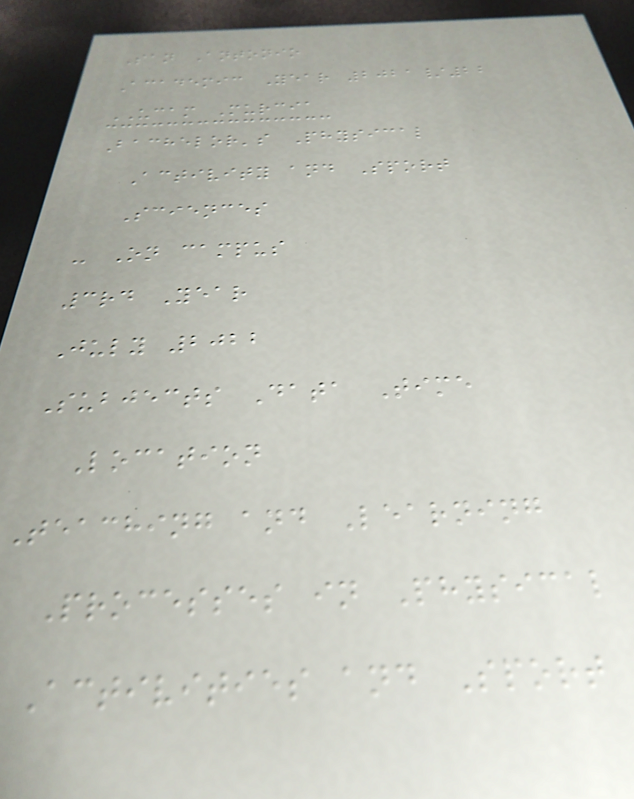San Antonio
Academic Year 2021/22
UCAM Murcia
Bachelor's Physical
Activity and Sport
Sciences
- On campus
3rd Year
July 2022
Subjects Data Time
Location
Teaching and Learning
Processes in Physical
Activities and Sport
